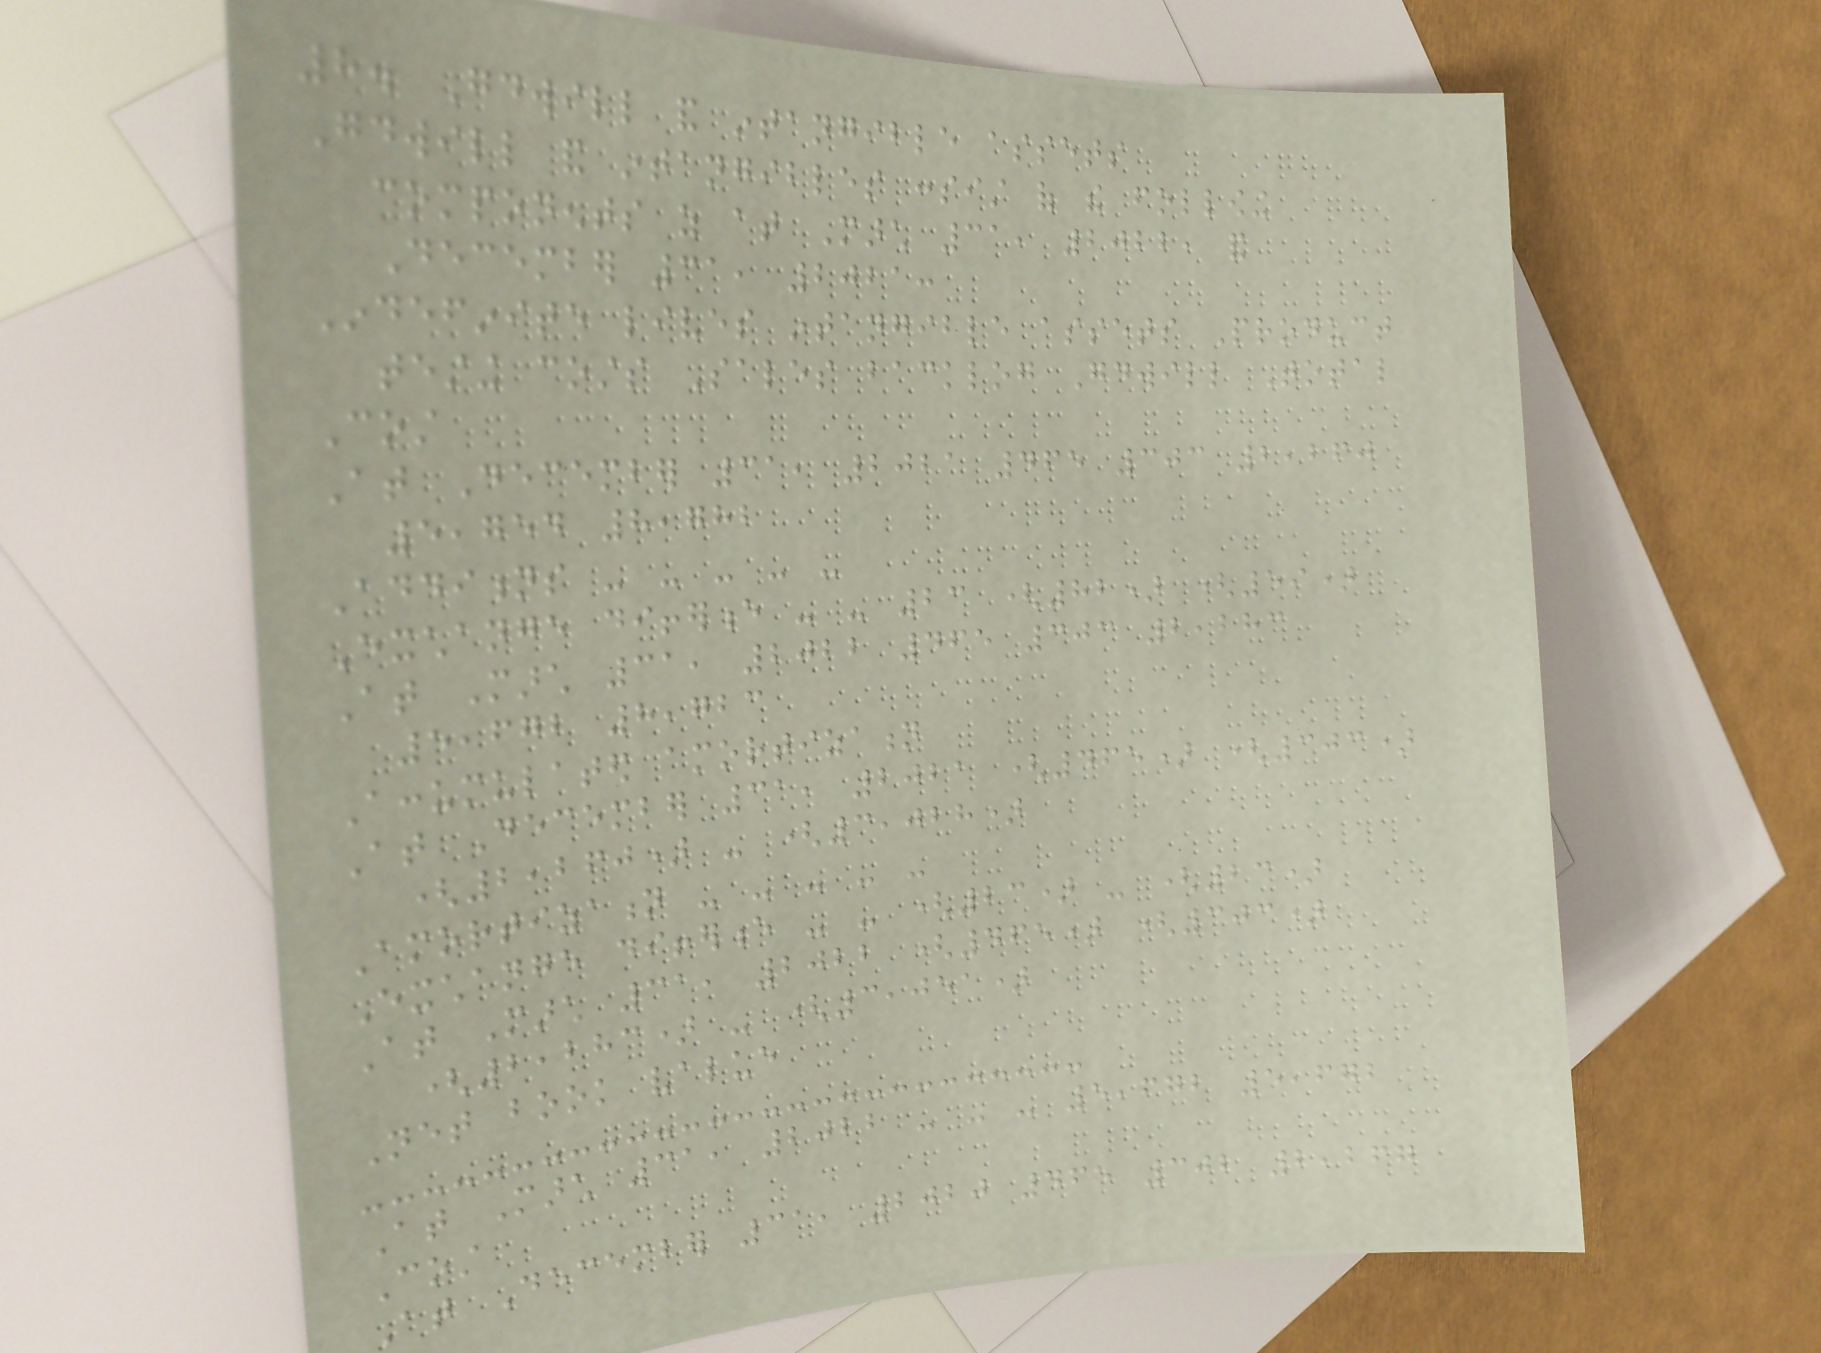8. Goodwill and intangible assets
Goodwill and intangibles consist of the following
components as at March 31, 2022, and
December 31, 2021:
Indefinite lives intangible assets Product
testing costs Sales backlog Goodwill Total
Cost
At December 31, 2021 465 303 2,260
5,754 8,782
Additions - - - - -
Exchange difference - - 23 (82) (59)
At March 31, 2022 465 303 2,283
5,672 8,723
Accumulated amortization
At December 31, 2021 (465) (303)
(2,260) - (3,028)
Amortization - - - - -
Exchange difference - - (23) - (23)
At March 31, 2022 (465) (303)
(2,283) - (3,051)
Net book value
At March 31, 2022 - - - 5,672 5,672
Cost
At December 31, 2020 465 302 2,267
